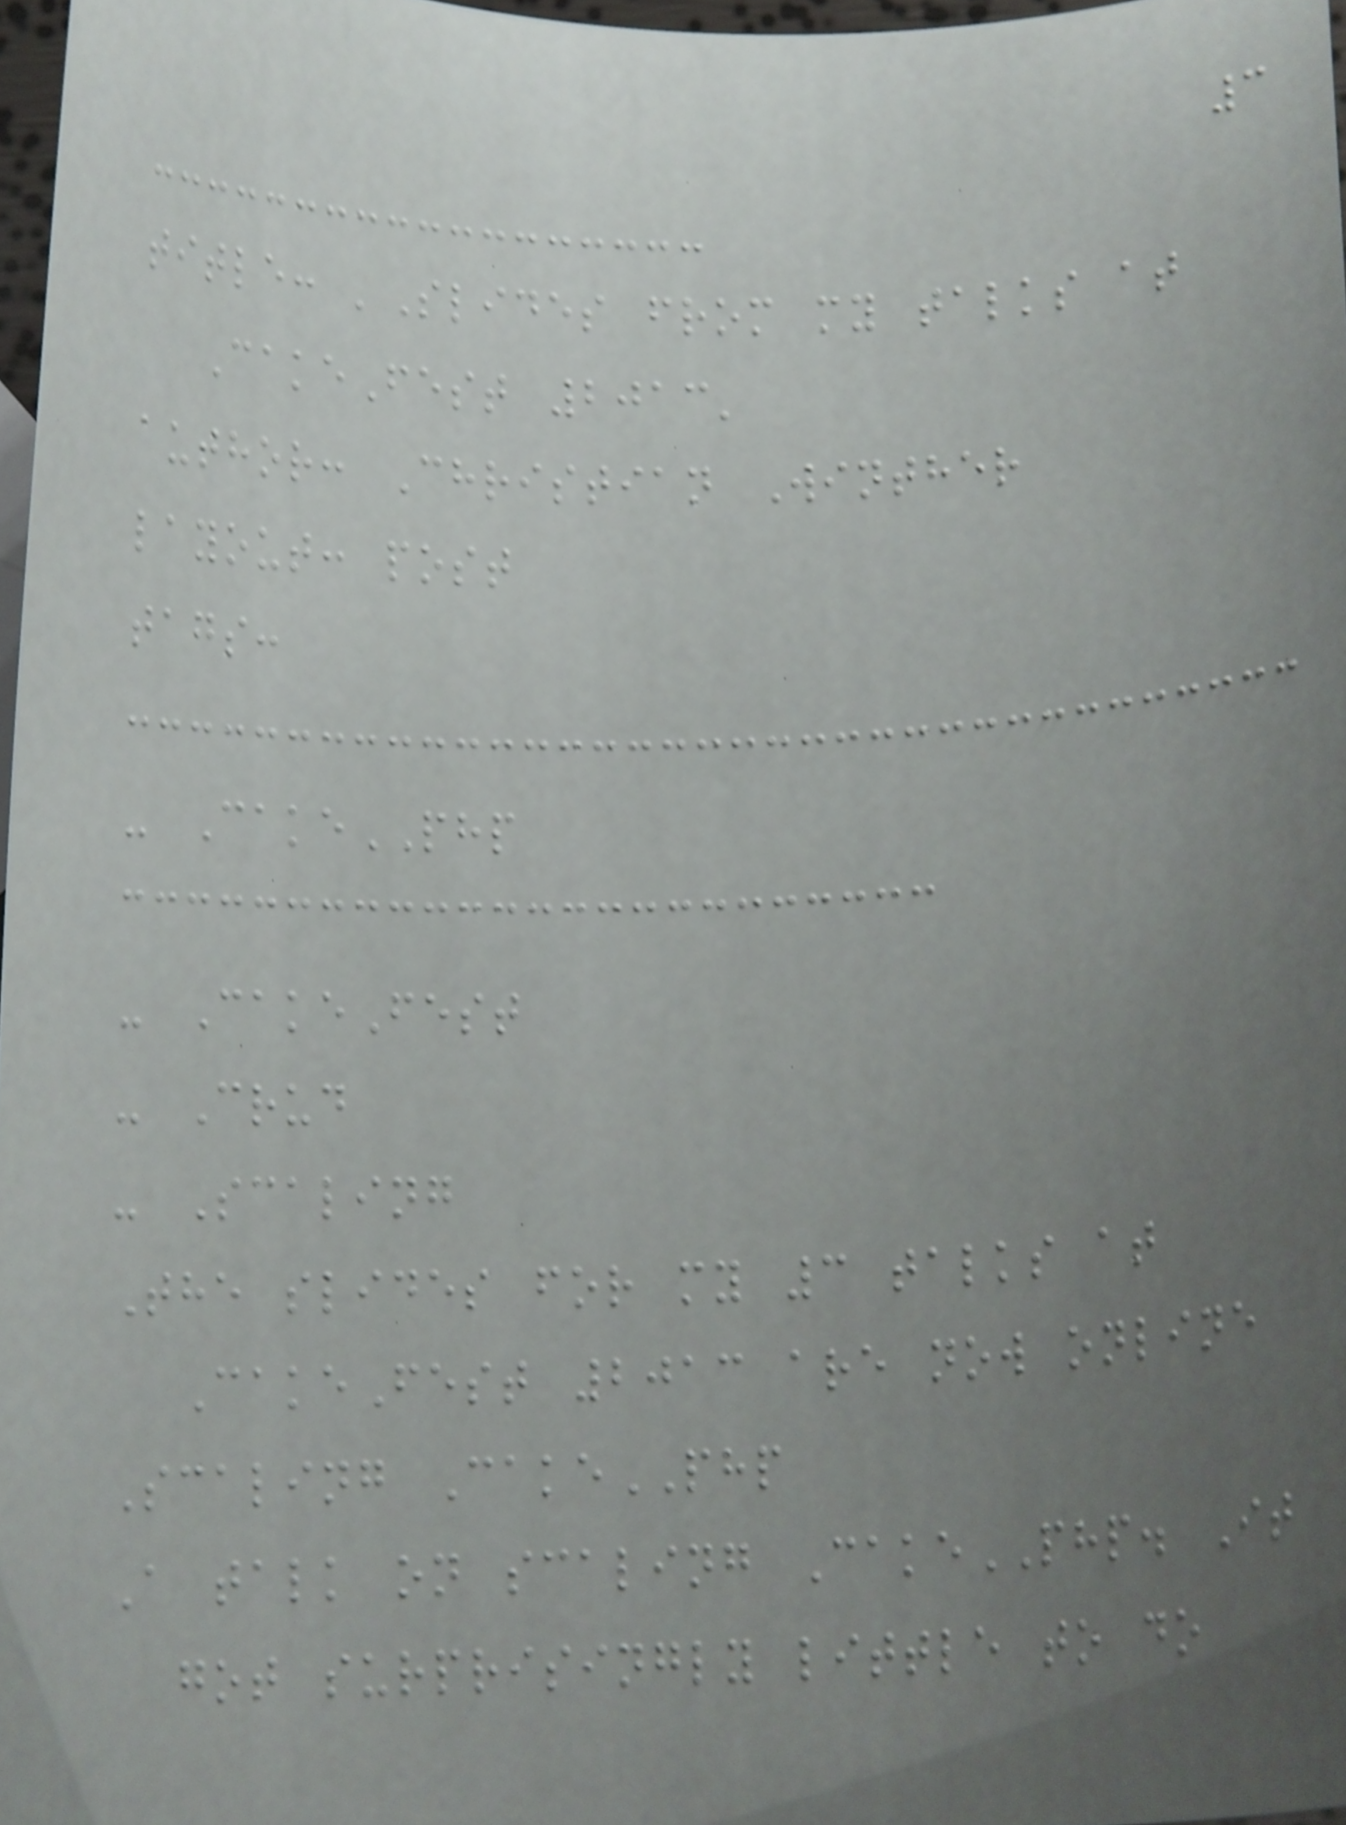3
title: 'Slides from my talks at
CakeFest 2013'
author: Christian Winther
layout: post
tags:
- CakePHP
- CakeFest
- Crud
- Scaling
The slides for my 3 talks at
CakeFest 2013 are now online
Scaling CakePHP
A talk on scaling CakePHP. It
got surprisingly little to do
